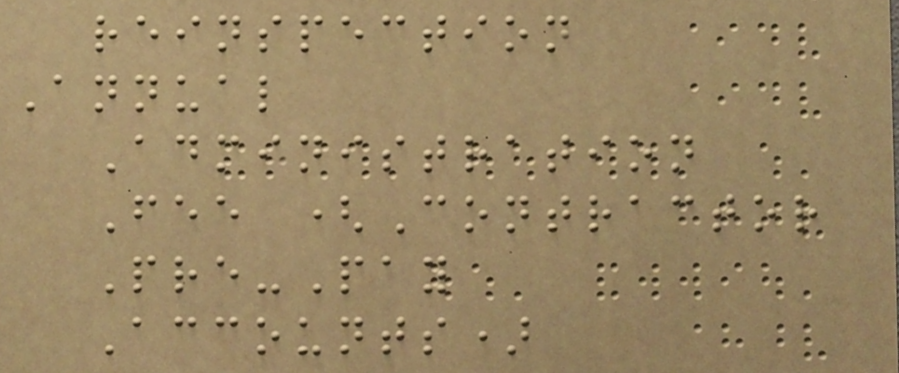reinspection
Annual
Administration
Fee (Contractor
Pre-Pay
Accounts)
